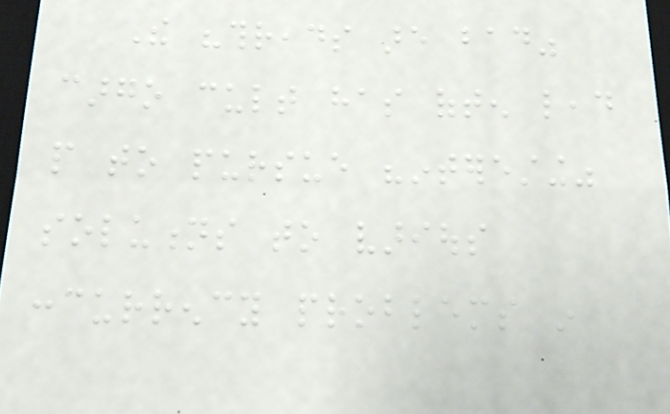The "threads are bad"
cargo cult has often lead
people to pursue "interesting"
solutions to various
concurrency problems in
